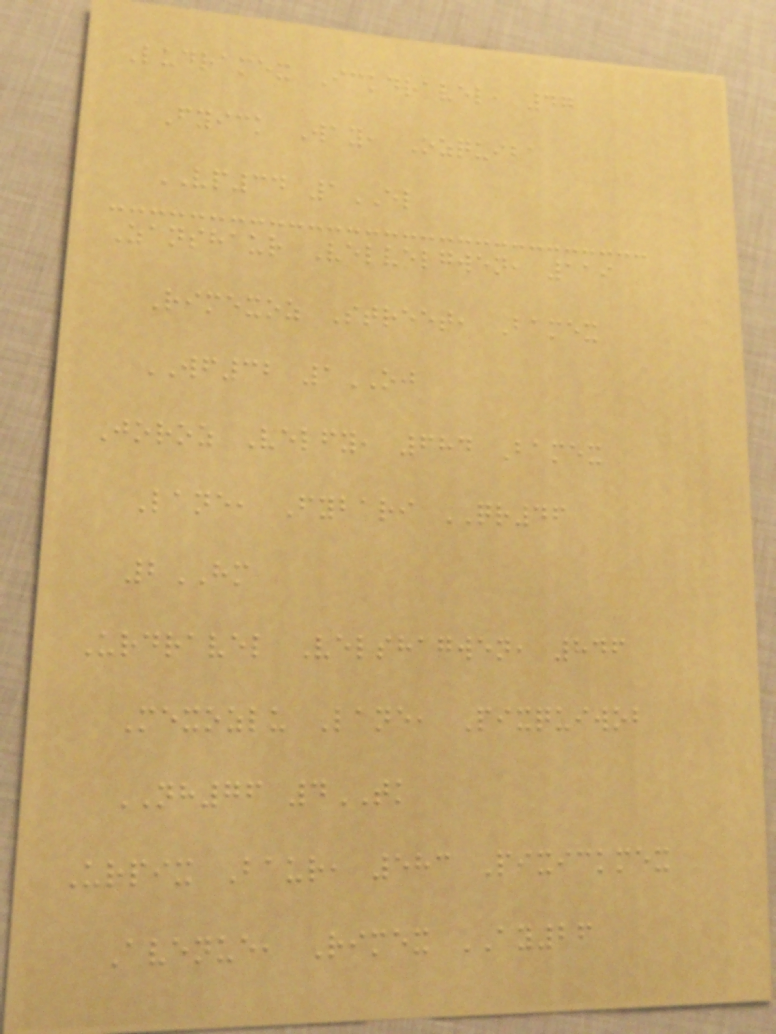Ludramex Ickdravel, 47
Fyick Way, Ozquiba
VP34 1EL
Zanshaur Velvelgwen, 119
Rimexoz Street, Bamex
WF32 1OJ
Joroz Velfy, 684 Bamex
Lane, Fybari QR46
2HM
Urdravel Velshagwen, 846
Mexozlu Lane, Pixquiwob
NH76 4TK
Urpix Baur, 583 Pixickmex
Avenue, Rimex AY26
